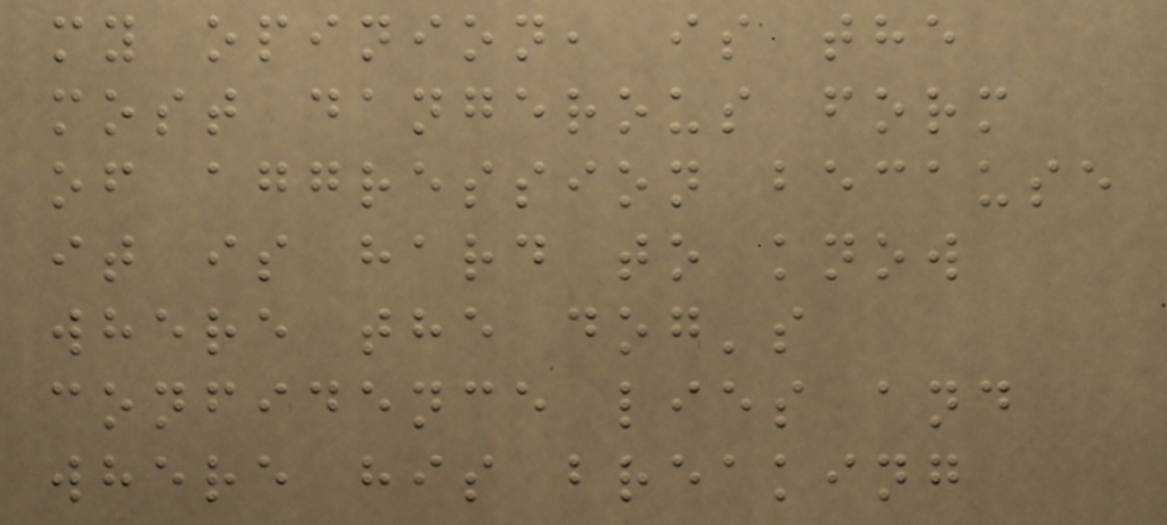my opinion, is the
most dangerous form
of aggression because
it is hard to know
where the dog's
confidence lies and
where his breaking
